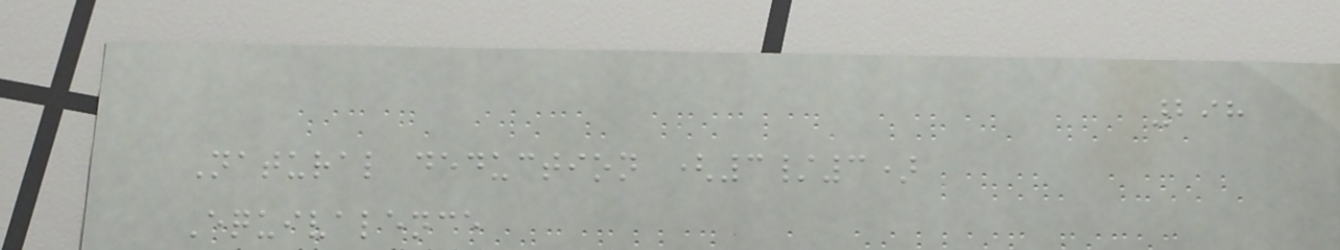298
Natural deduction (3/3)
Equivalence
